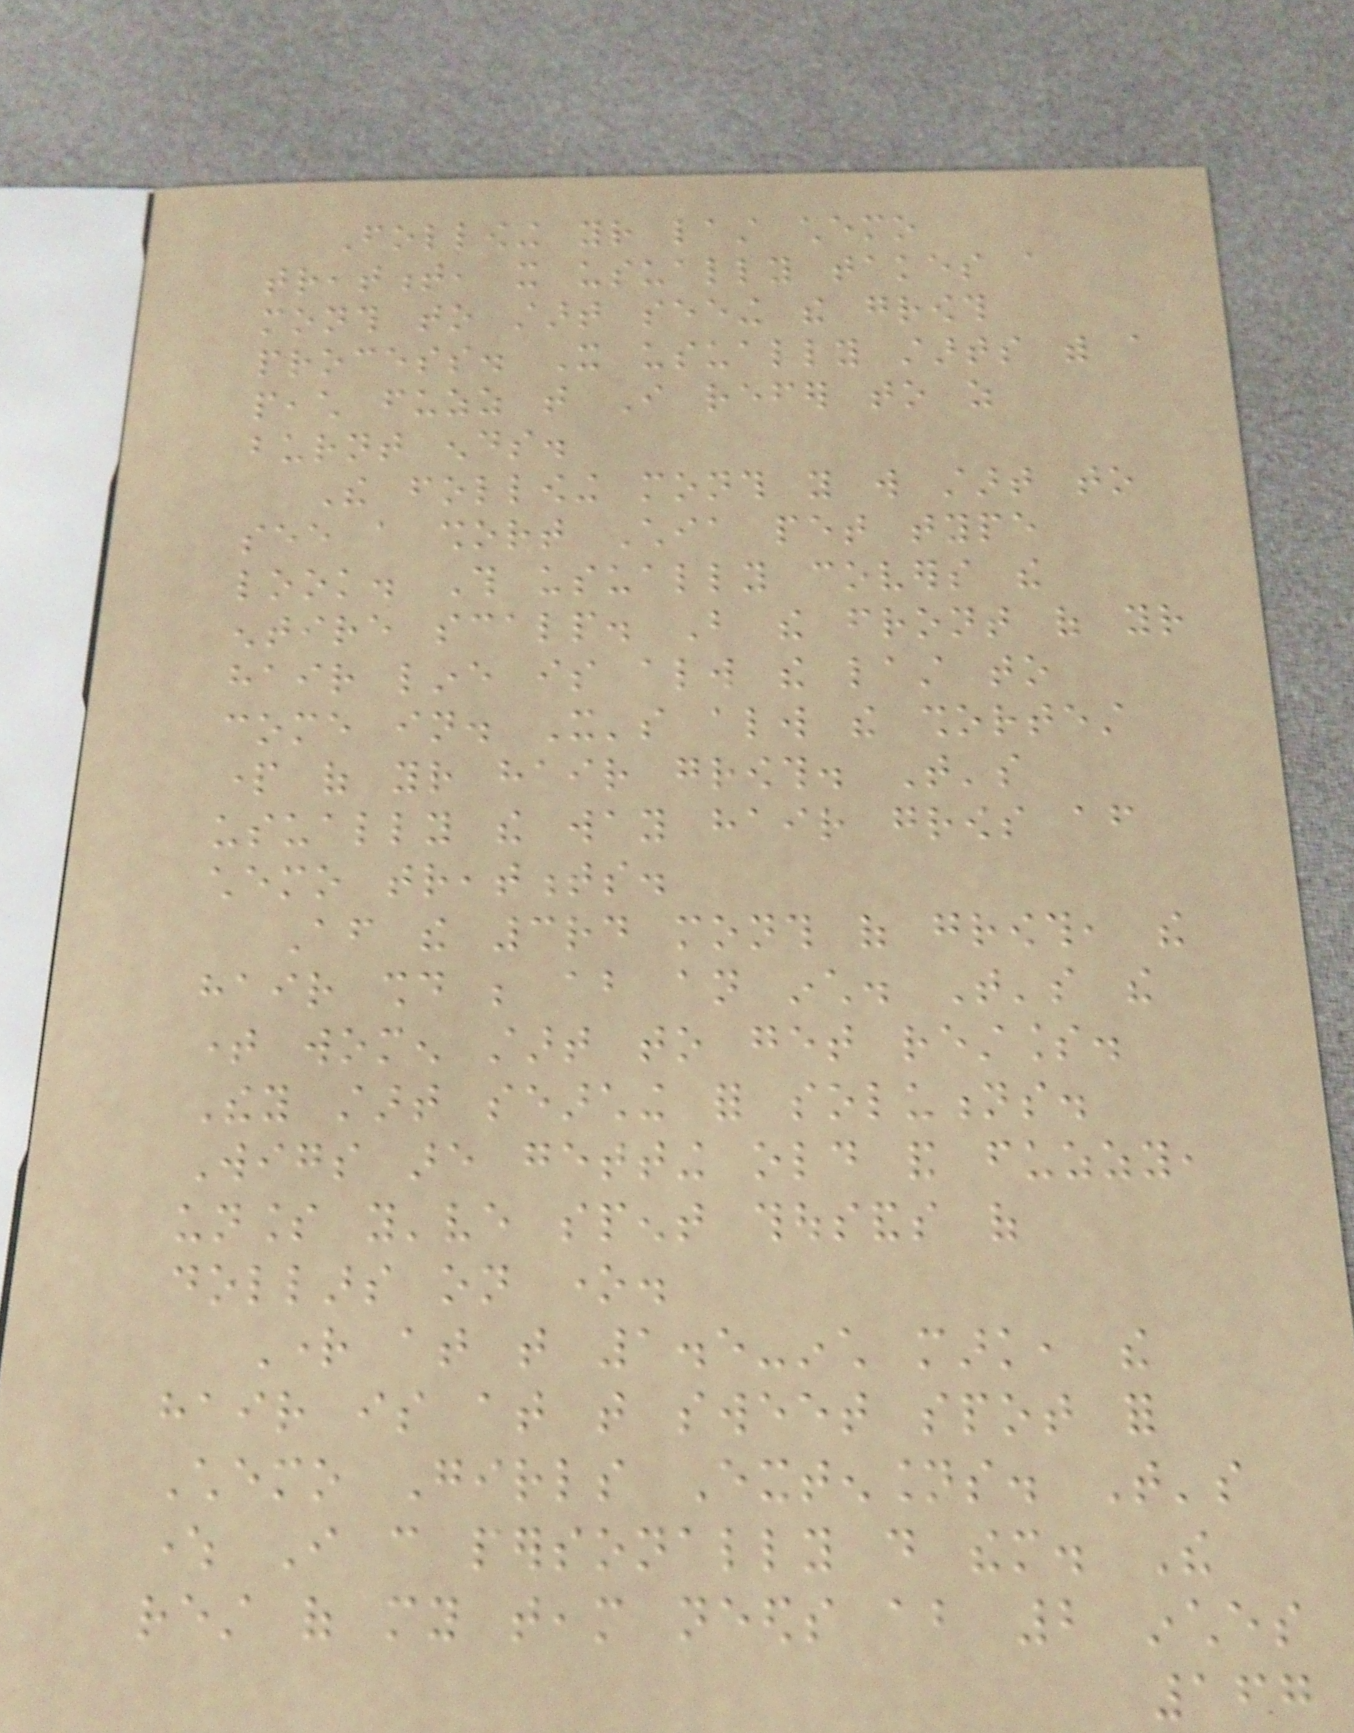Following your last chemo
treatment, it usually takes a
month to start seeing the growth
process. It usually starts with a
peach fuzz that I refer to as
burnt ends.
The following month you will start to
see a short Chia pet type
look. This usually covers the
entire scalp. But the front of your
hair line is always the last to
come in. It's always the shortest
part of your hair growth. That's
usually the way hair grows after
chemo treatments.
After the 3rd month of growth, the
hair should be about an inch. That's the
time women start to get restless.
They start searching for solutions.
Wigs are getting old and fuzzy,
unless you've spent thousands of
dollars on one.
Right at that 1.5-inch mark, the
hair is at that sweet spot for
Chemo Girls Extensions. That's
where I can personally do them. The
rest of my team needs about 2 inches
167
